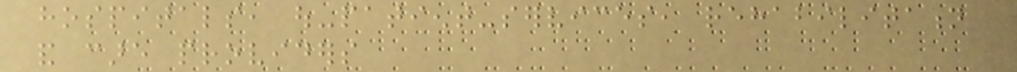hospitals, out-patient-services, rehabilitation
and care providers
